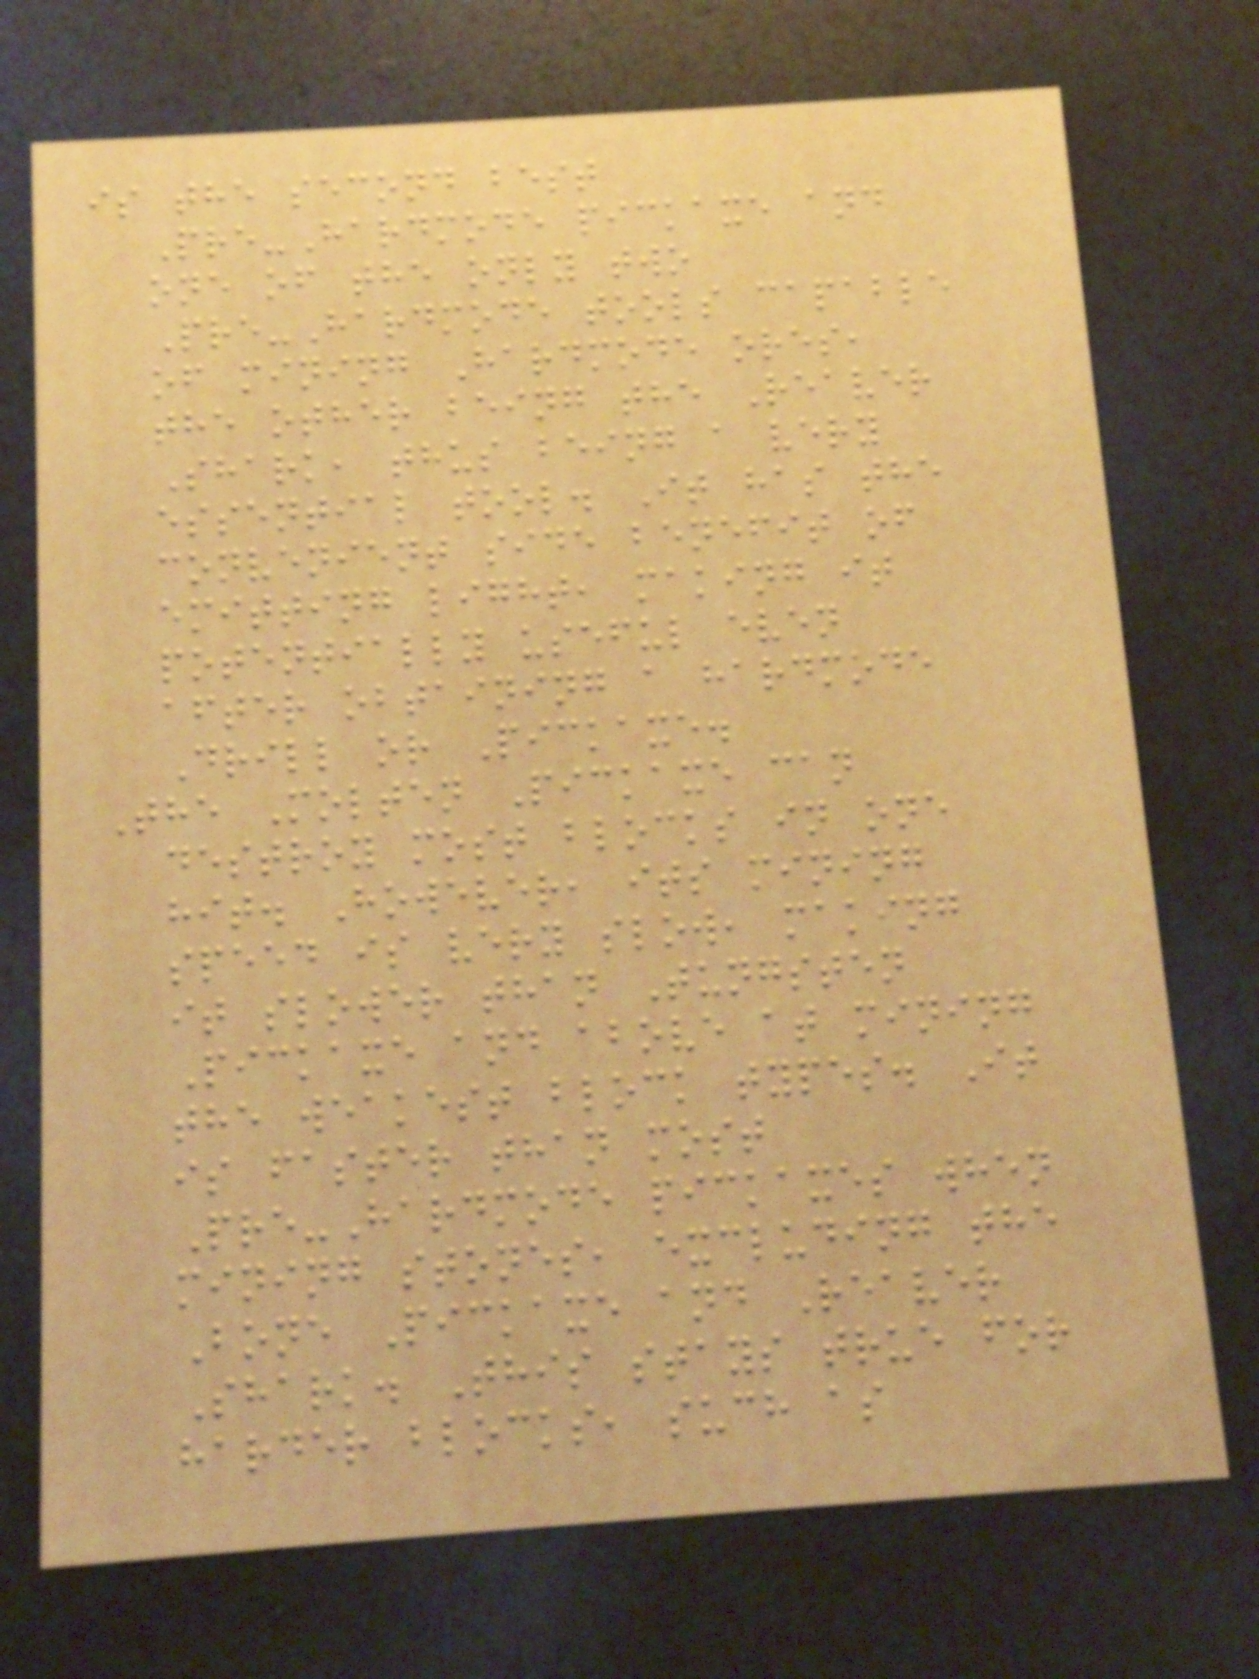is the second best
Pre-Hardmode pickaxe and
one of the only two
Pre-Hardmode tools capable
of mining Hardmode ores,
the other being the Reaver
Shark, thus being a very
essential tool. It has the
convenient side benefit of
emitting light, making it
potentially useful even
after obtaining a hardmode
Drill or Pickaxe.
The Molten Pickaxe can
destroy most blocks in one
hit. However, its mining
speed is very slow, making
it slower than Tungsten
Pickaxe and above at mining
the weakest block types. It
is faster than most
Pre-Hardmode pickaxes when
mining stones, excluding the
Bone Pickaxe and Reaver
Shark. This stays true for
harder blocks, such as
